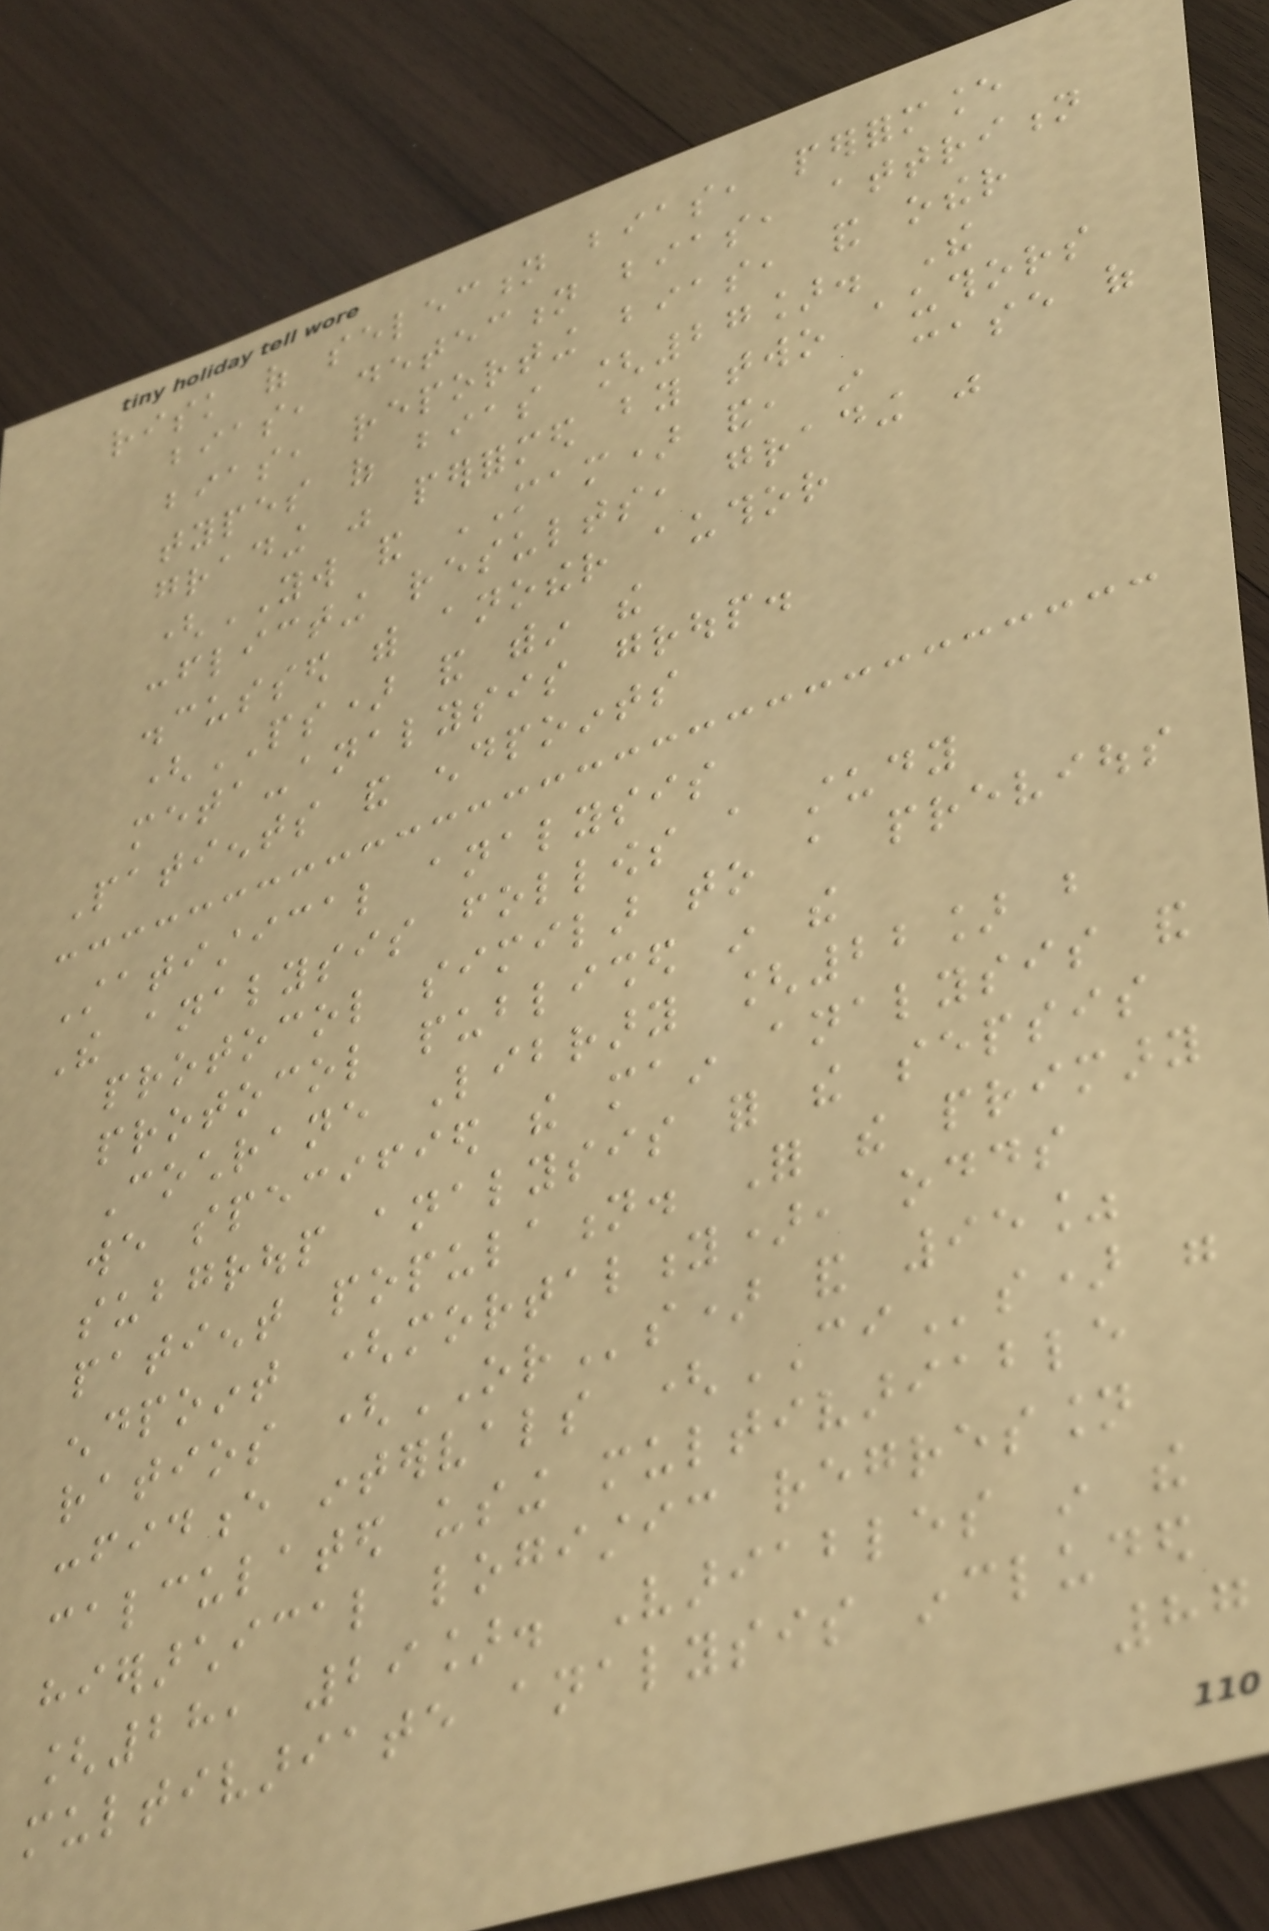risk of selection bias, performance
bias, detection bias, attrition
bias, reporting bias, and other
types of bias [27]. The
grading was performed by two authors
(YW and MAM) and, in case of
conflicting results, grading was
discussed with another author
(PS) and within the
meta-analysis group.
Patients and endpoints
Statistical analysis
The analysis follows a study
protocol similar to a previous
protocol published in the
Cochrane Library [22] but
we specified the main analysis and
subgroup analysis for the sepsis
patient population. For the primary
endpoint (mortality), odds
ratios (ORs) and 95%
confidence intervals (CIs) were
calculated using multivariable
hierarchical logistic regression
[28, 29]. Variables in the
multivariate analysis included
87
